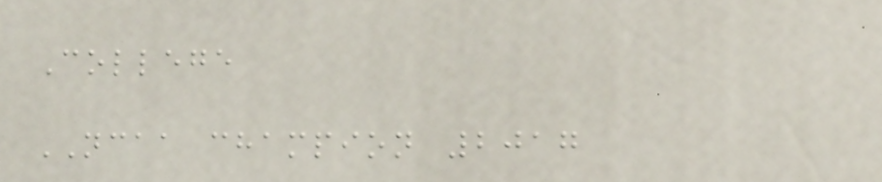College
NCAA champion 2017
